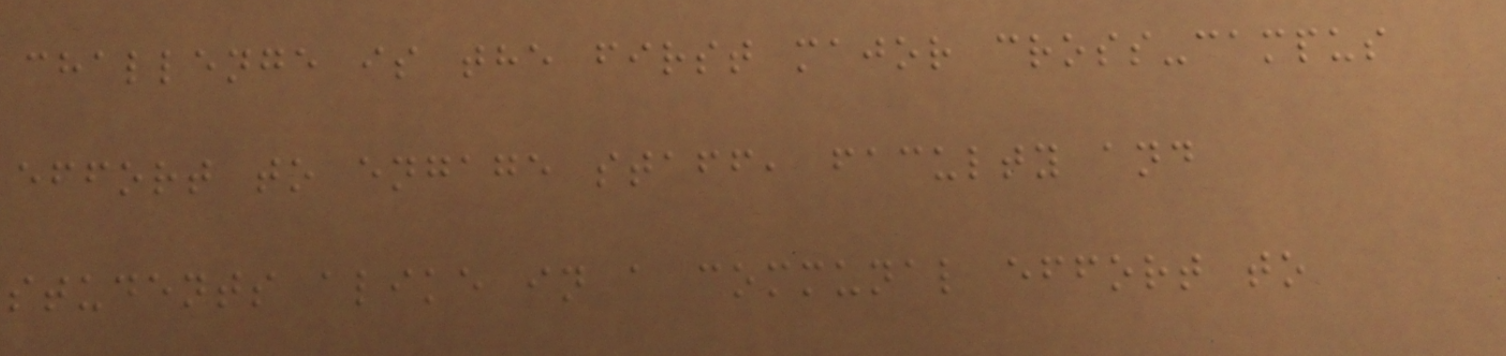challenge is the first major cross-campus
effort to engage staff, faculty and
students alike in a communal effort to
